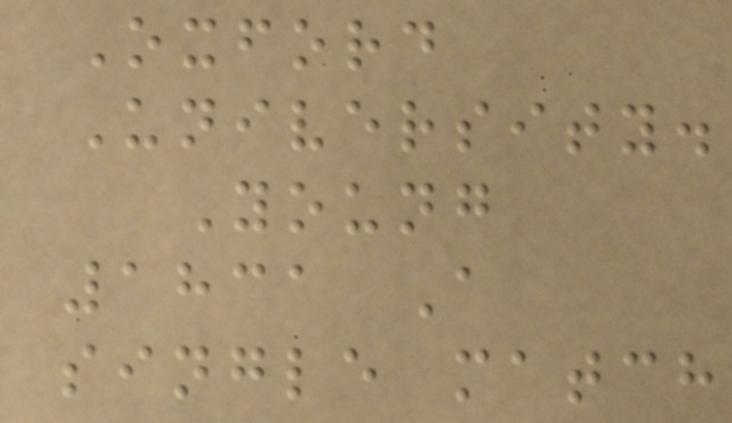Oxford
University.
Young
1831 A
single match
